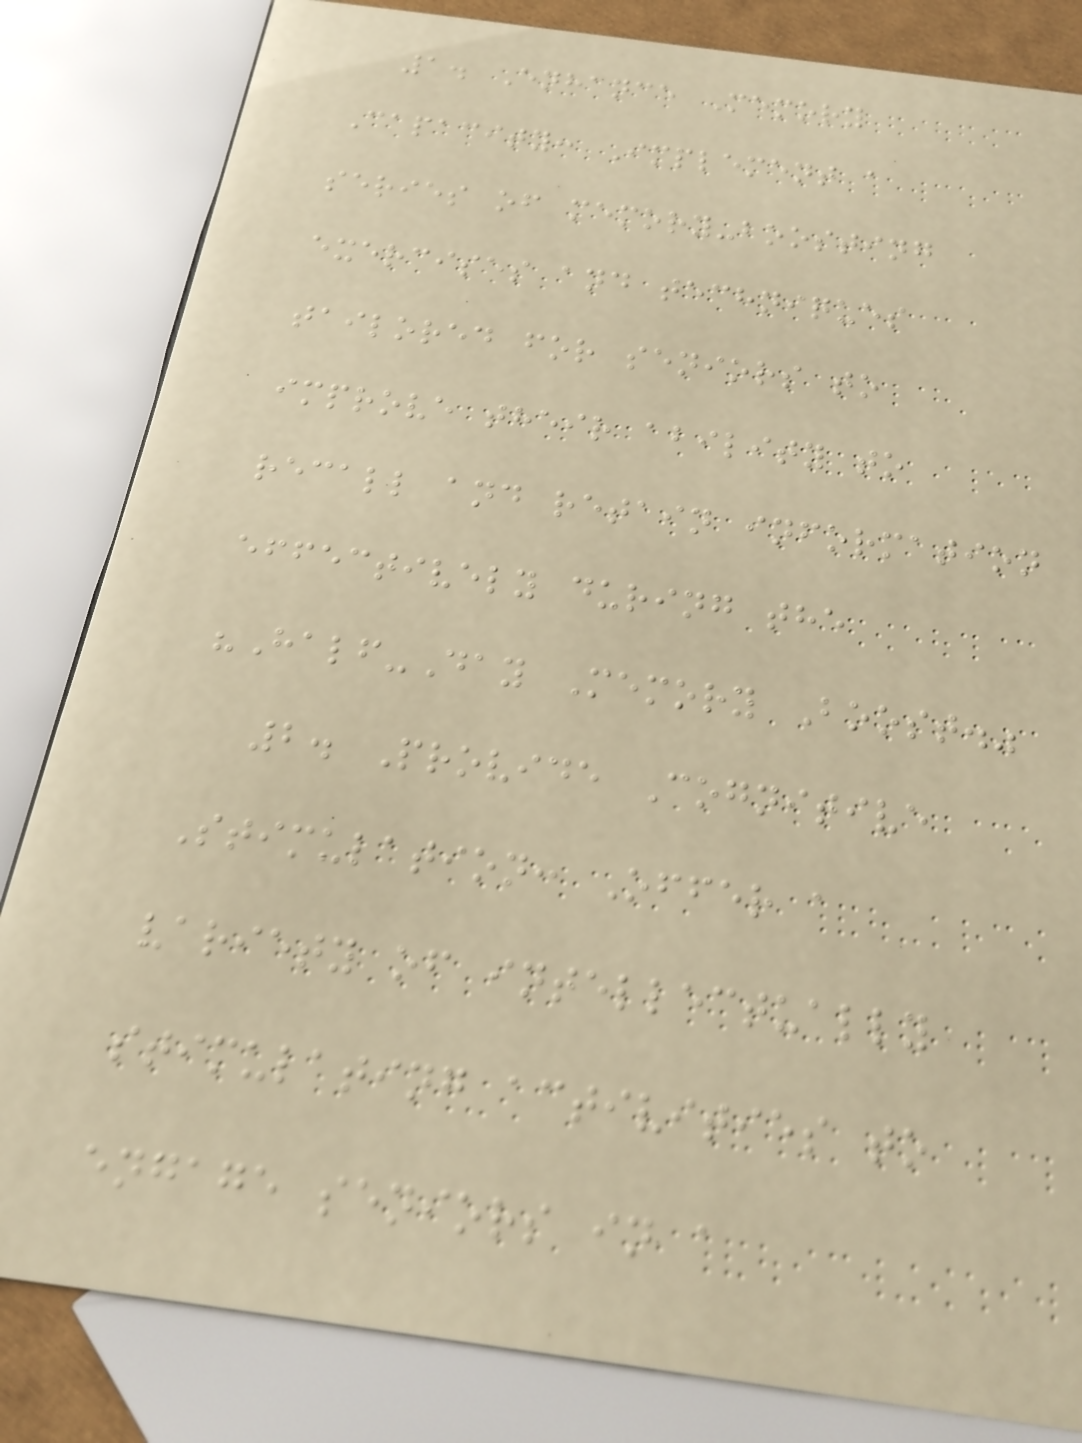1. Enhance Memory
Capacity: Implement a
series of memory-boosting
exercises and techniques
tailored for seniors to
improve their ability to
recall and retain information
effectively during the
"Half-Day Memory Boost."
2. Provide Cognitive
Stimulation: Offer a
variety of intellectually
stimulating activities to
engage seniors in a
